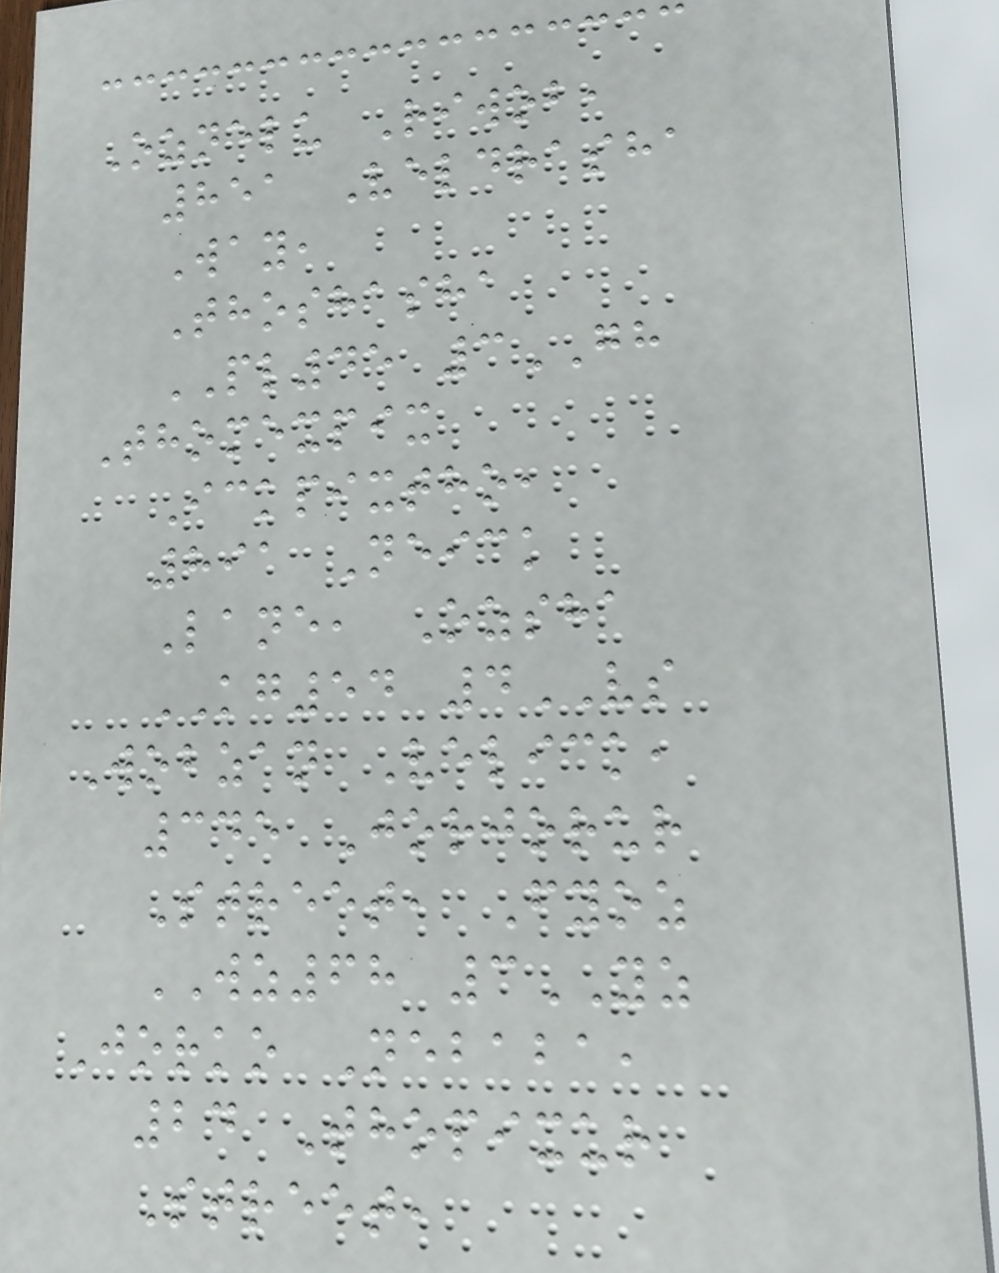Oznelu Riwob,
851 Veldrasha
Way,
Thoshasha
PL45 3GH
Thomexpix
Ickpixtho,
891 Neick
Lane, Ozsha
KG54 4VS
Wobzan Velick,
345 Jorjorur
Street, Fyoz
WZ68 3YZ
Jorko Nebaba,
24 Thopixur
Street,
